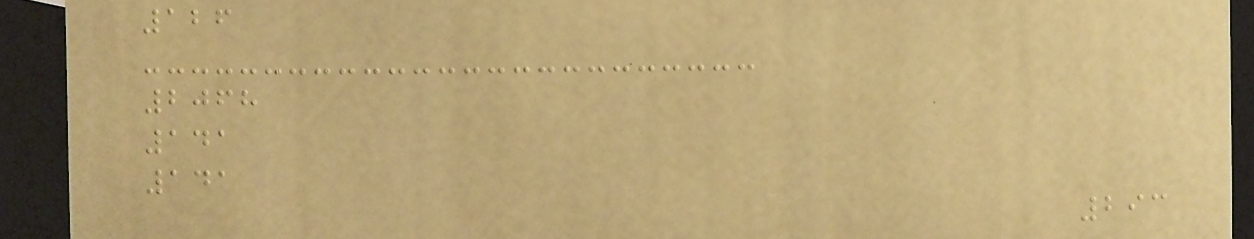126
2068
141
141
293
